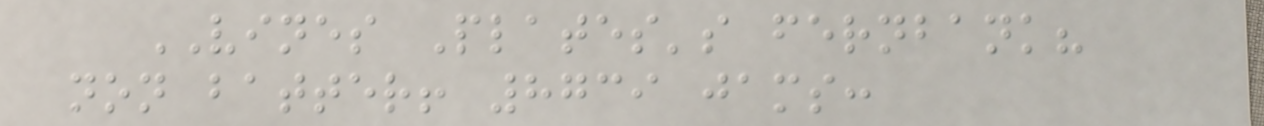VINES Plates's fernbank?
non batter! 8739 jams:
